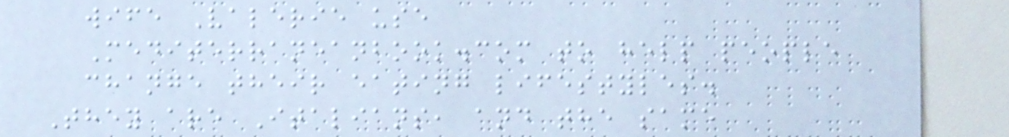wife Valerie use
Mediterraneanbook.com to help people
change their eating lifestyles.
They are Italians, and the same
